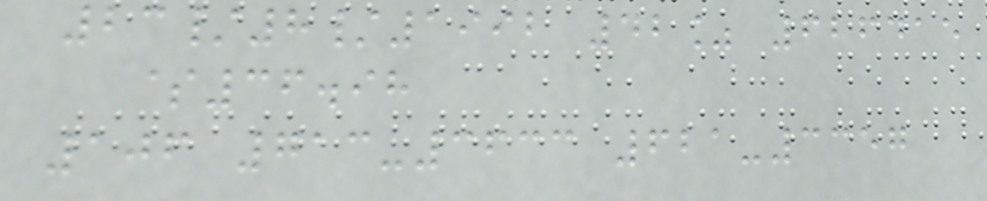23/8/1992 42% 626415
$36.98
106 713-3633 621-3357
